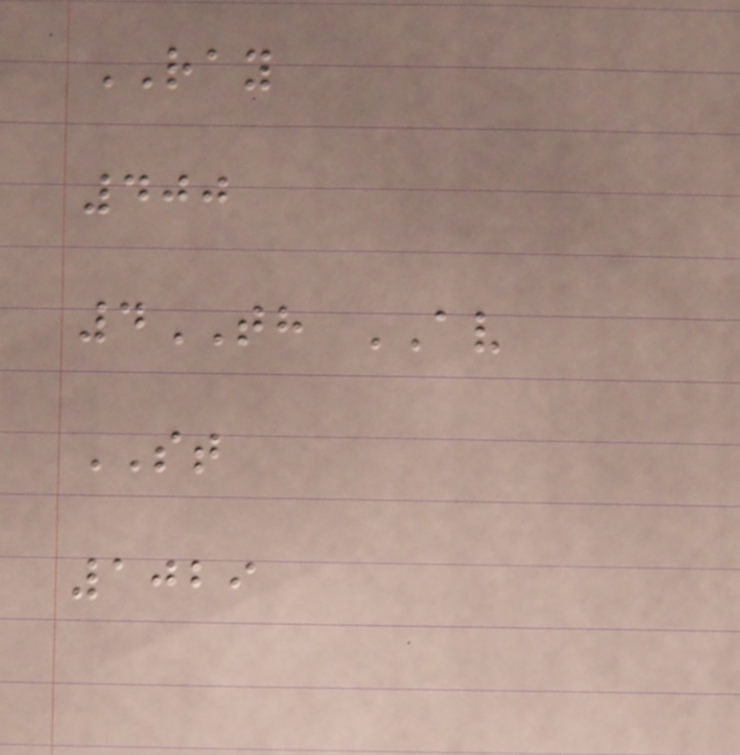RAY
400
4TH AV
ST
1029
